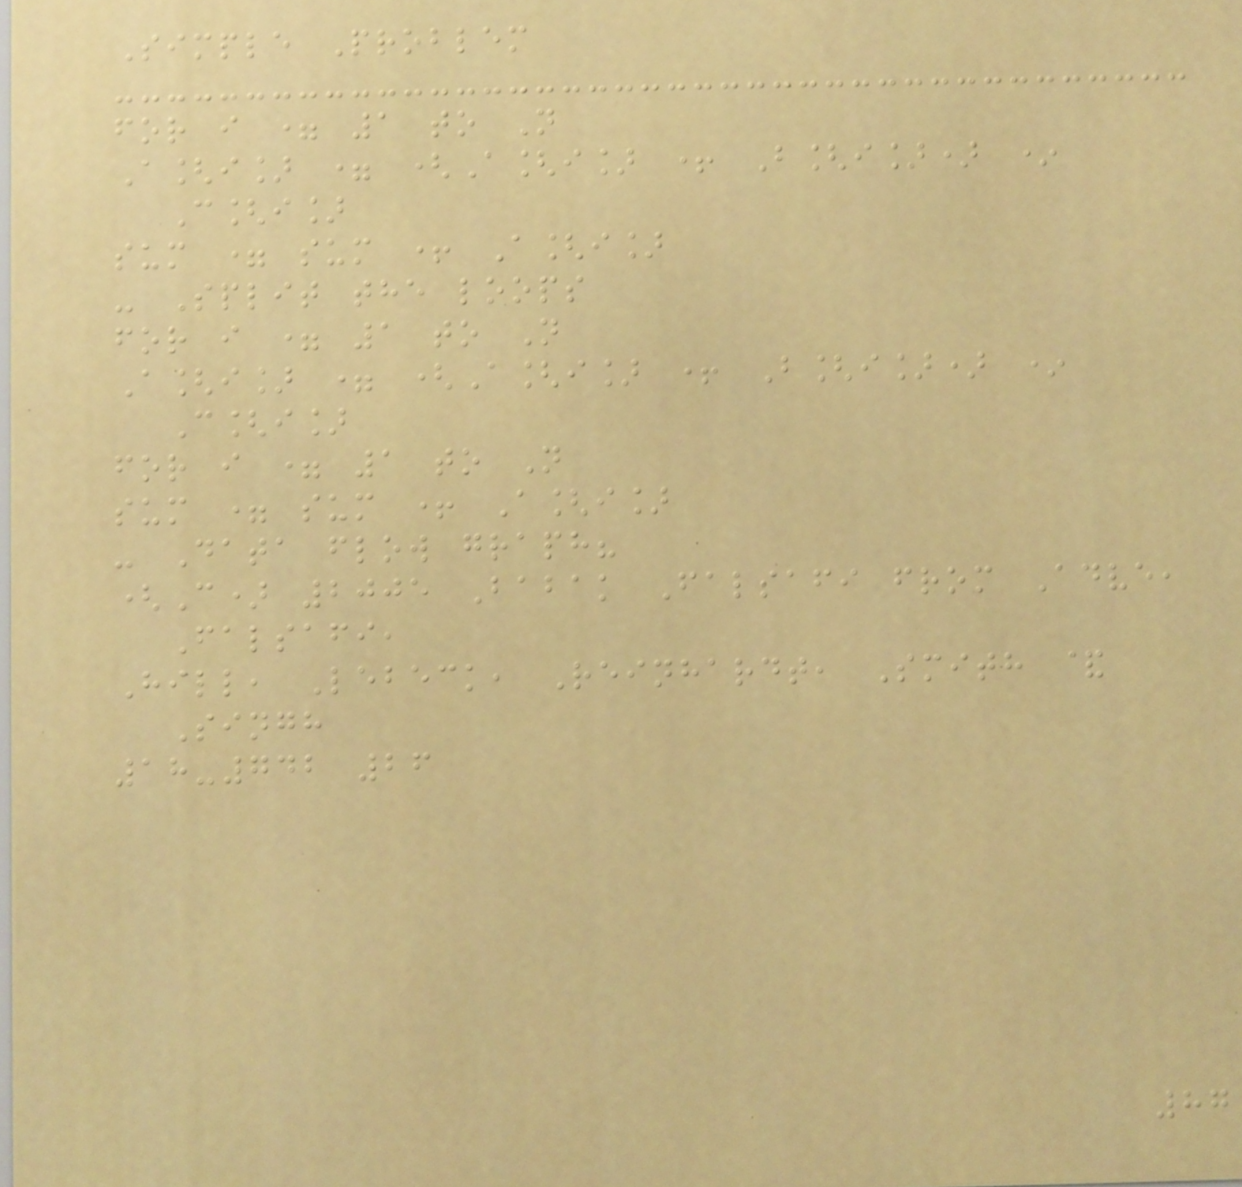Simple Problem
for i = 1 to N
A[i] = (A[i] + B[i]) *
C[i]
sum = sum + A[i]
- Split the loops
for i = 1 to N
A[i] = (A[i] + B[i]) *
C[i]
for i = 1 to N
sum = sum + A[i]
- Data flow graph?
(C) 2005 Babak Falsafi from Adve,
Falsafi,
Hill, Lebeck, Reinhardt, Smith &
Singh
18-742 26
87
